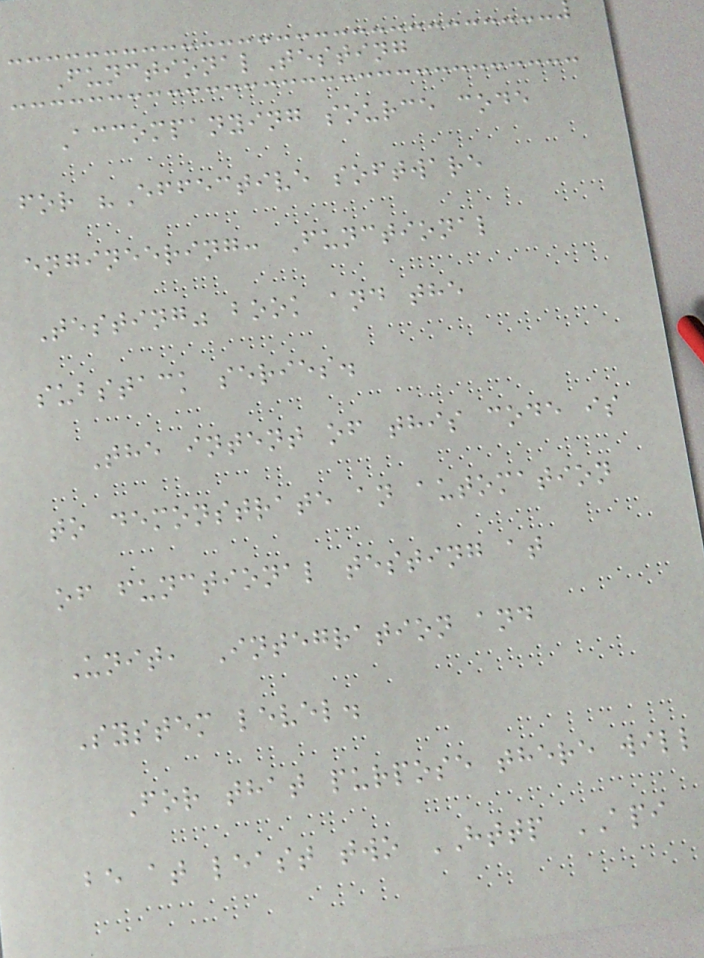FunctionalTesting
Accompanying source code
for "Effective software
engineering: Functional
Testing" book and the
substack series.
The intent of this code is
to demonstrate an automation
of functional testing at
Unit, Integration and
System level.
For that purpose there will
be at least two HTTP API
